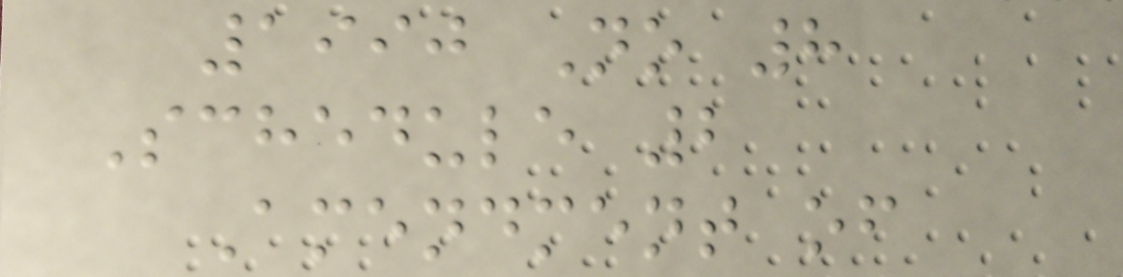1990 No 8
Schedule 2
Amendment of
